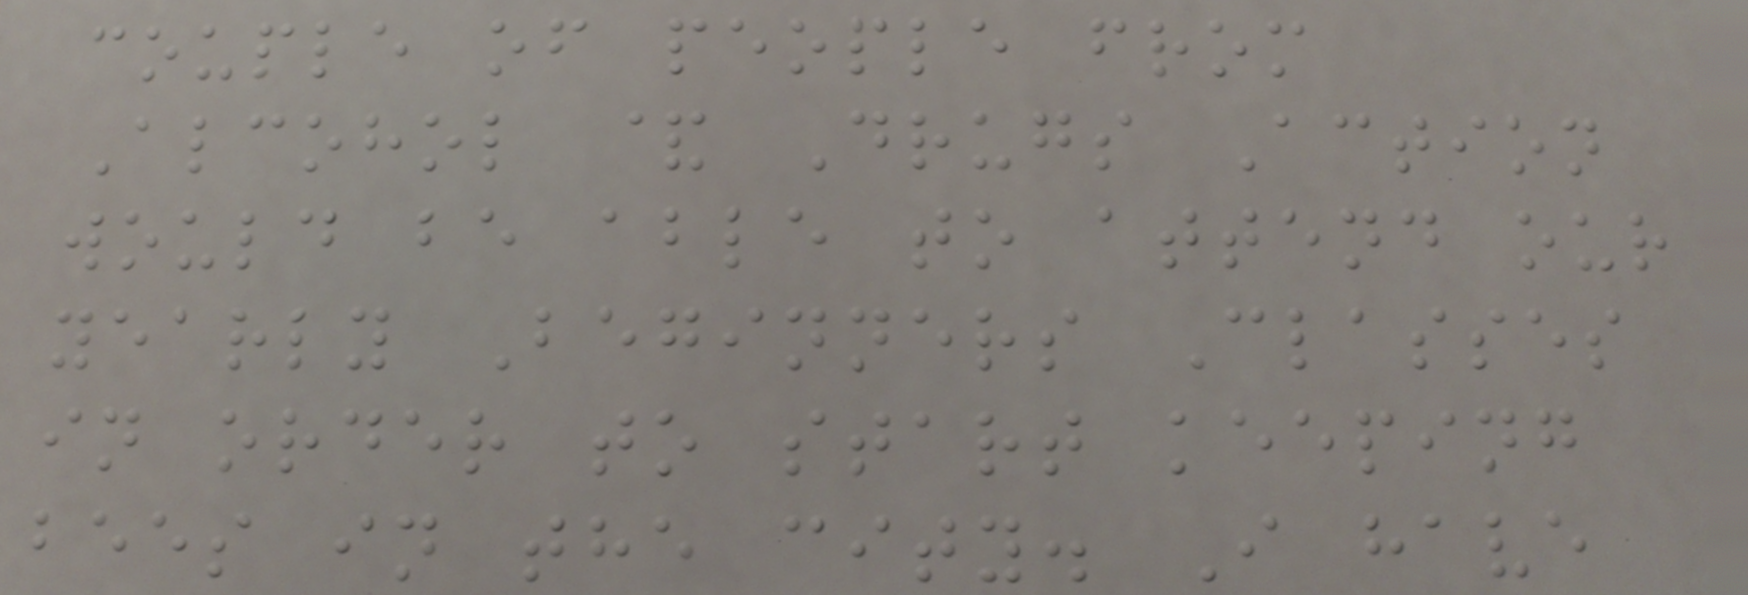couple of people from
Alcohol & Drugs Action
would be able to attend our
yearly Beginners Classes
in order to start keeping
bees in the city. I have
